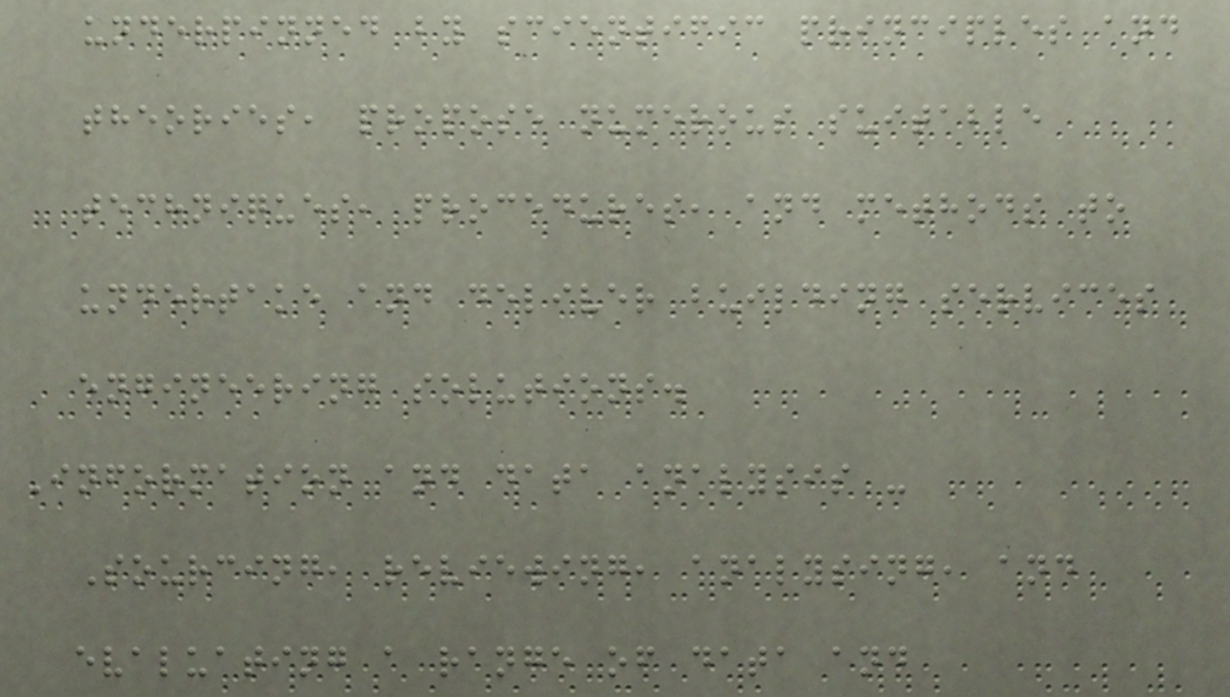underpinned by scientific principles and
theories, propose numerous suitable
techniques, procedures, and methods to
undertake and deliver building services
engineering solutions.
Information and data analysis -
Sourcing, reviewing, analysing, and
evaluating a range of data and
